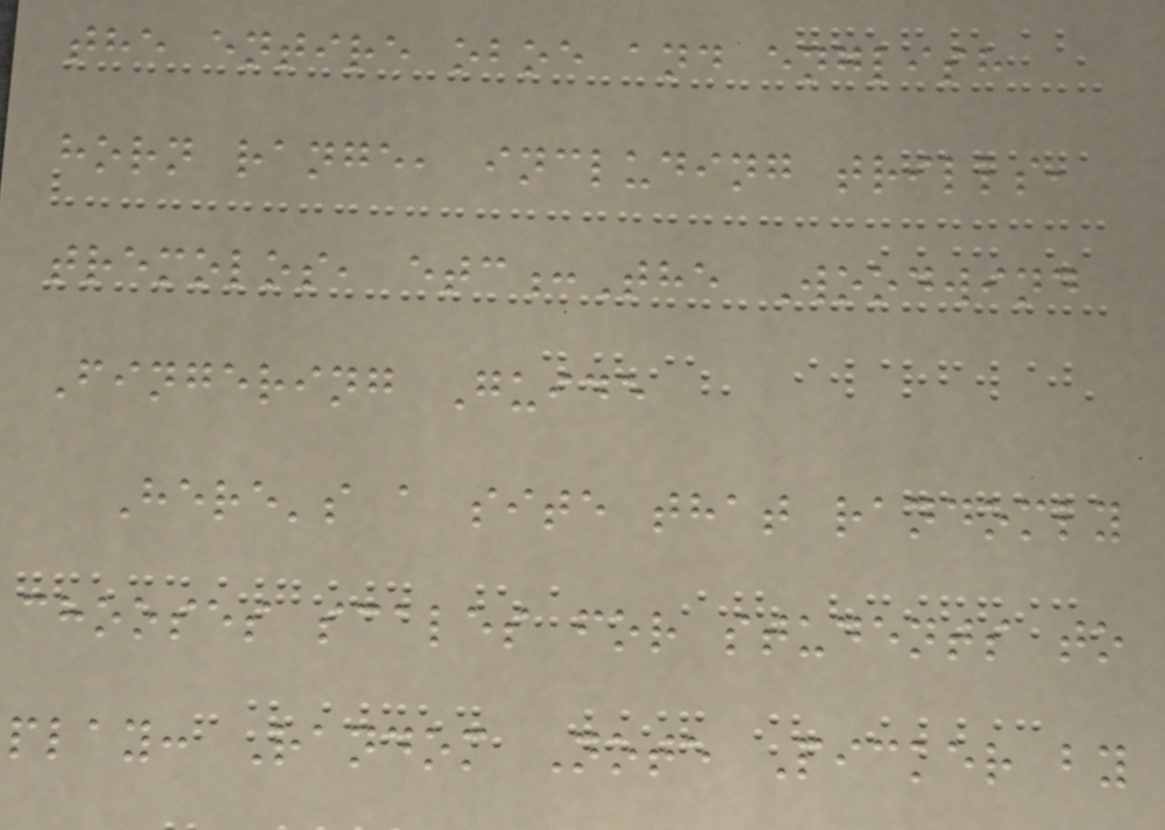the entire oboe and english
horn range, including trills,
tremolos, etc:The Woodwind
Fingering Guide
Here's a site that randomly
chooses scales for students to
play: Random Note Picker by
